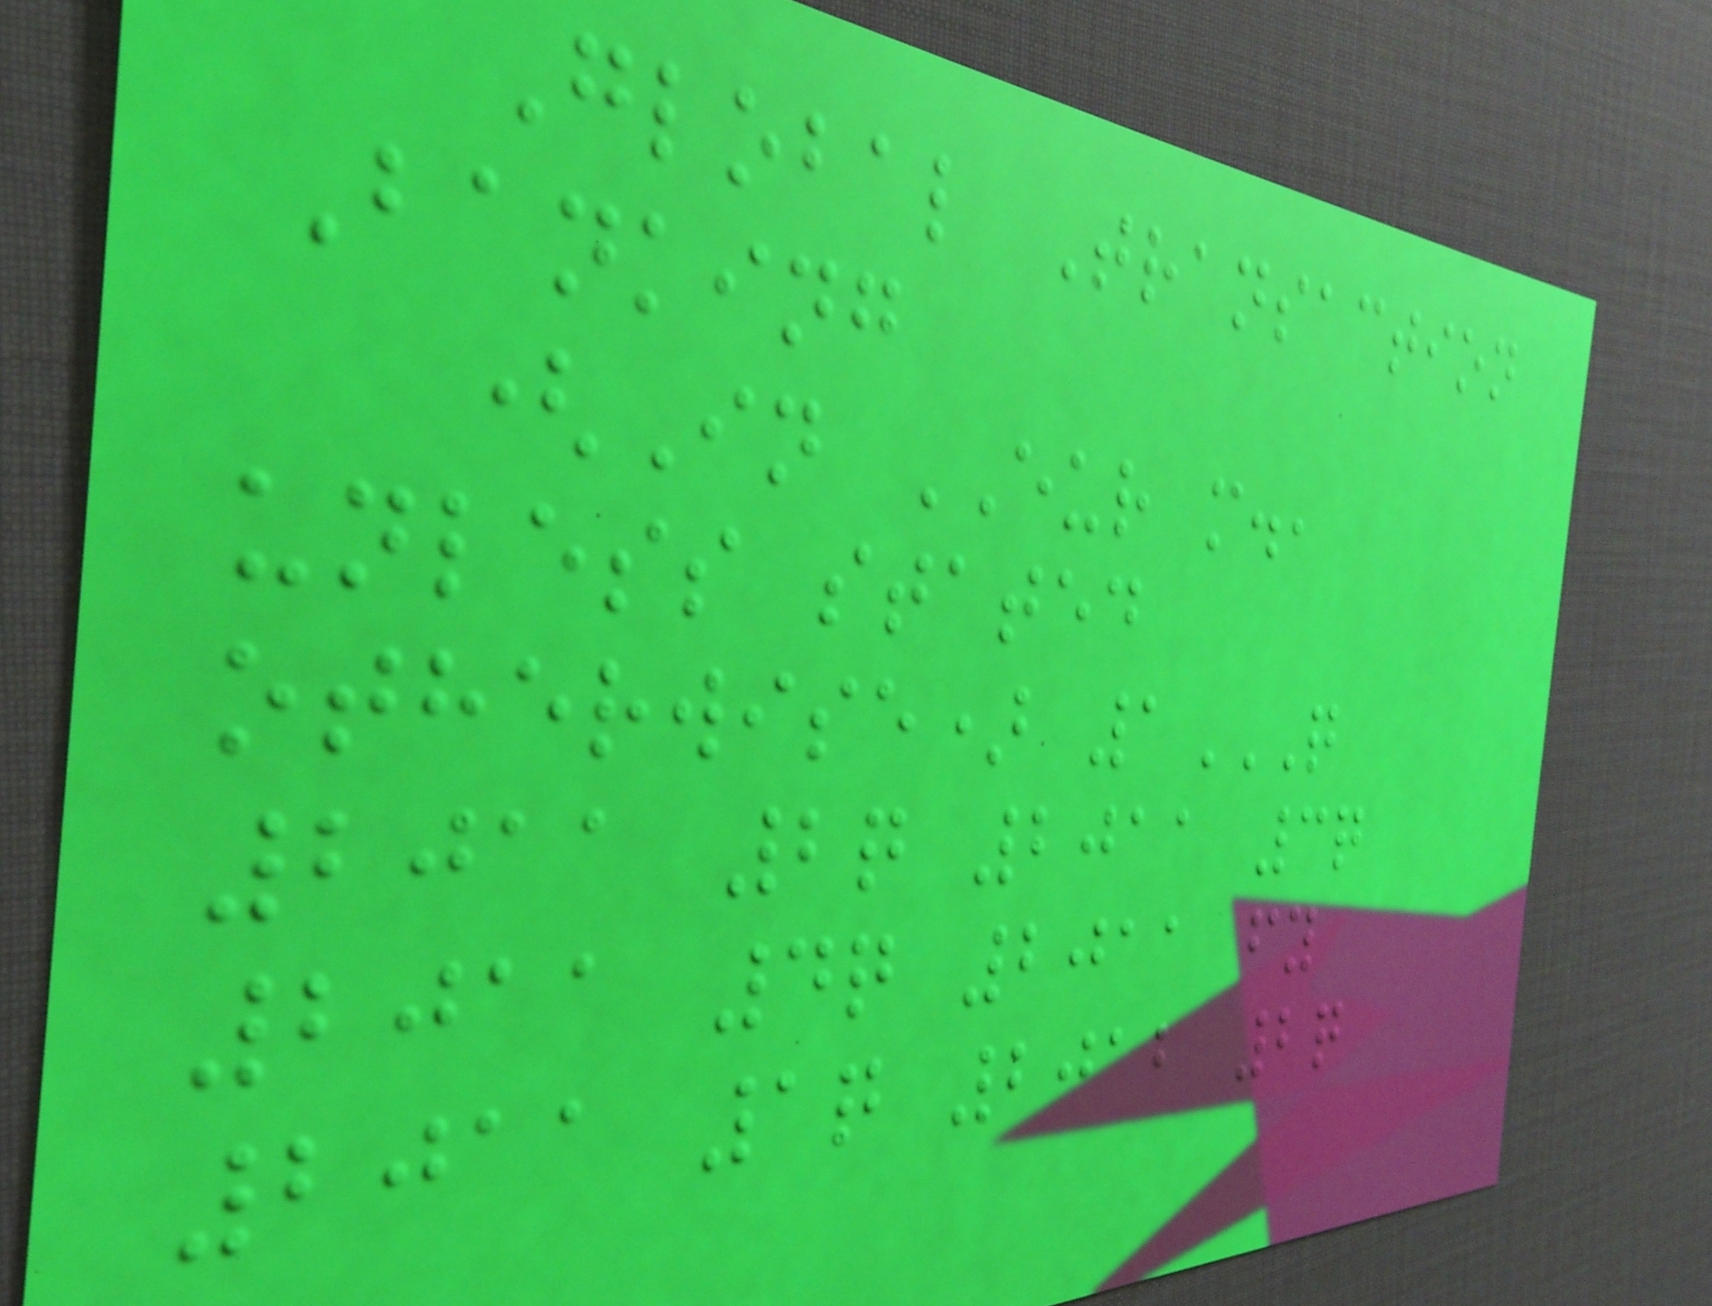Global Transaction
Banking
(In EUR m.,
unless stated
otherwise) 1Q
2011 2Q 2011 3Q
2011 4Q 2011 FY
2011 1Q 2012 2Q
